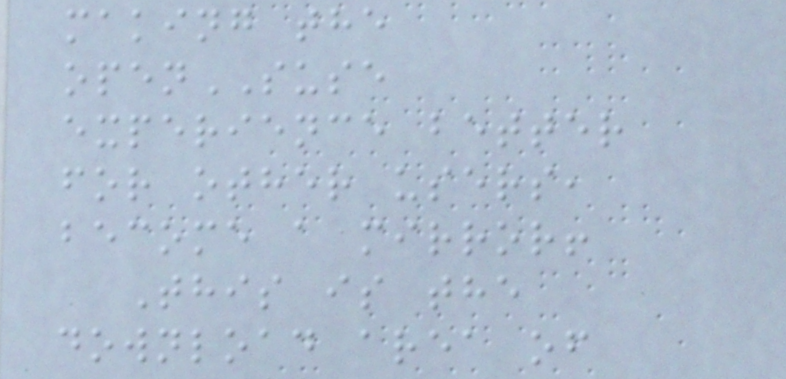making the
openSUSE
experience better
for other users,
become a mirror!
This is the
download area of
